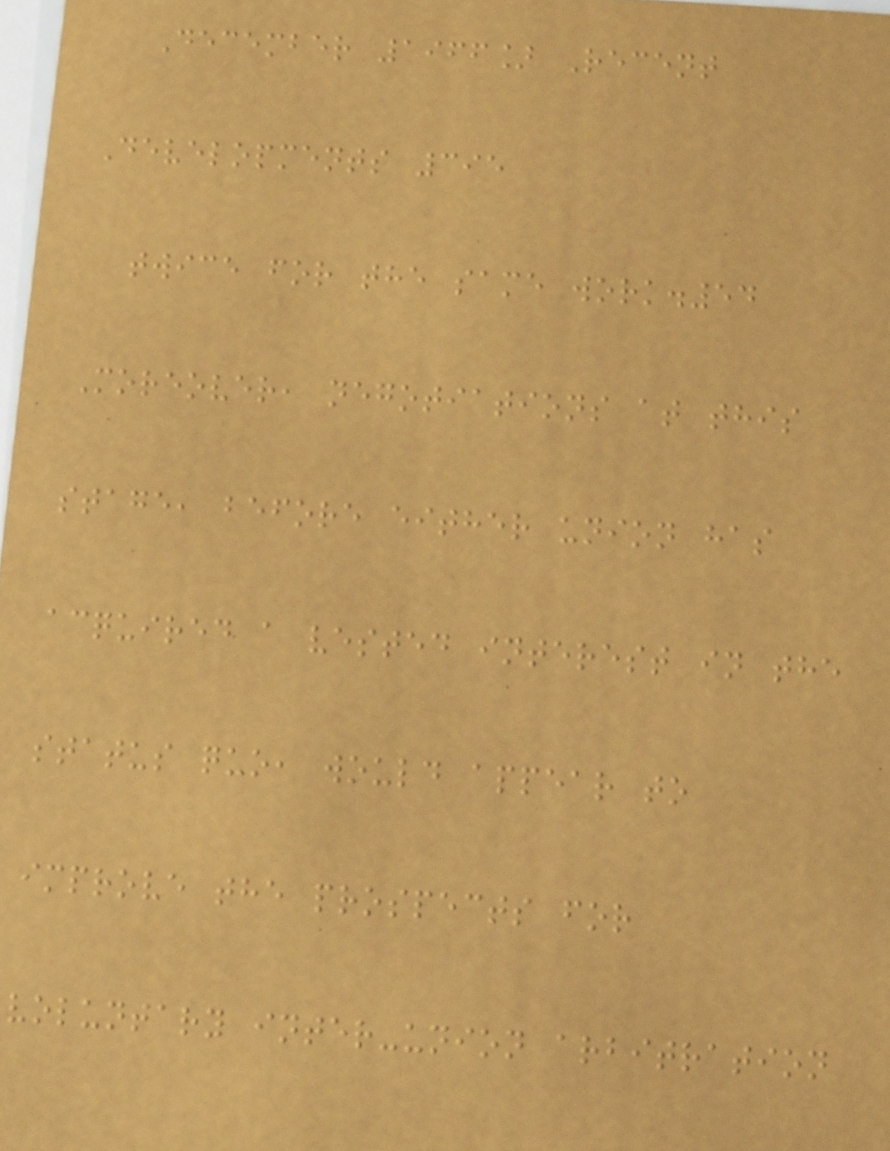December 1966] Recent
Developments 395
twice for the same work.54
Moreover, negotiations at this
stage, before either union has
acquired a vested interest in the
status quo, would appear to
improve the prospects for
voluntary inter-union arbitration
